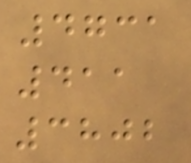4731
411
3802
